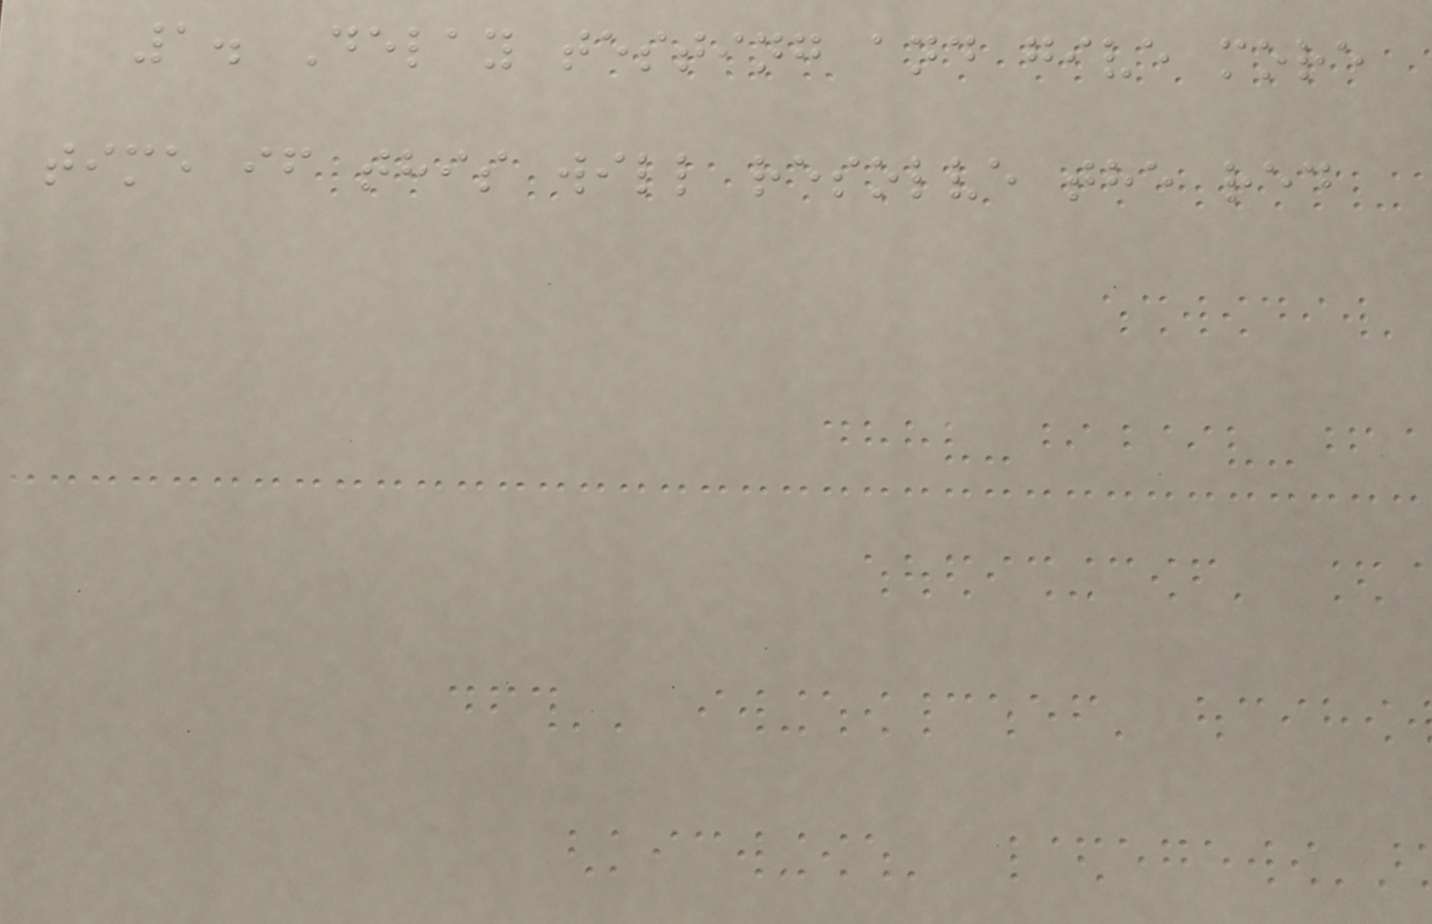1. Delay testing and give more
time if this will resolve the red
